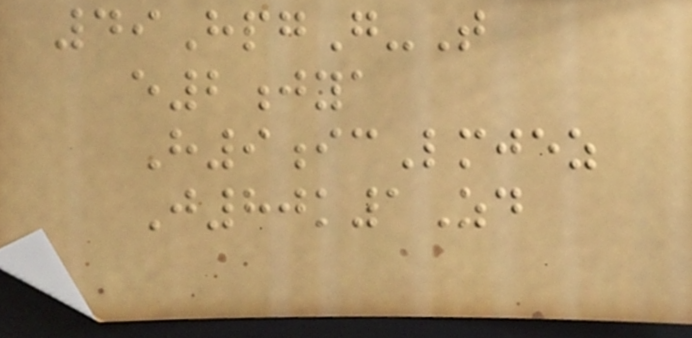49HpgG-T
e2jya
H9icLmjez
J80k1Zd
